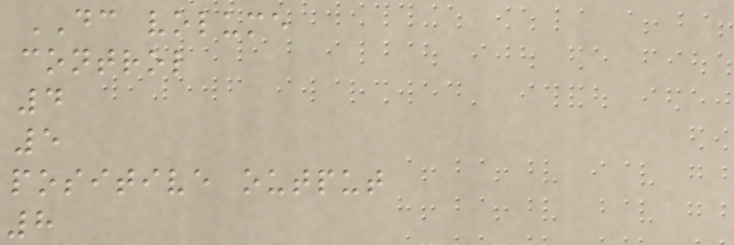DC volume
control
4
5
positive output
8
